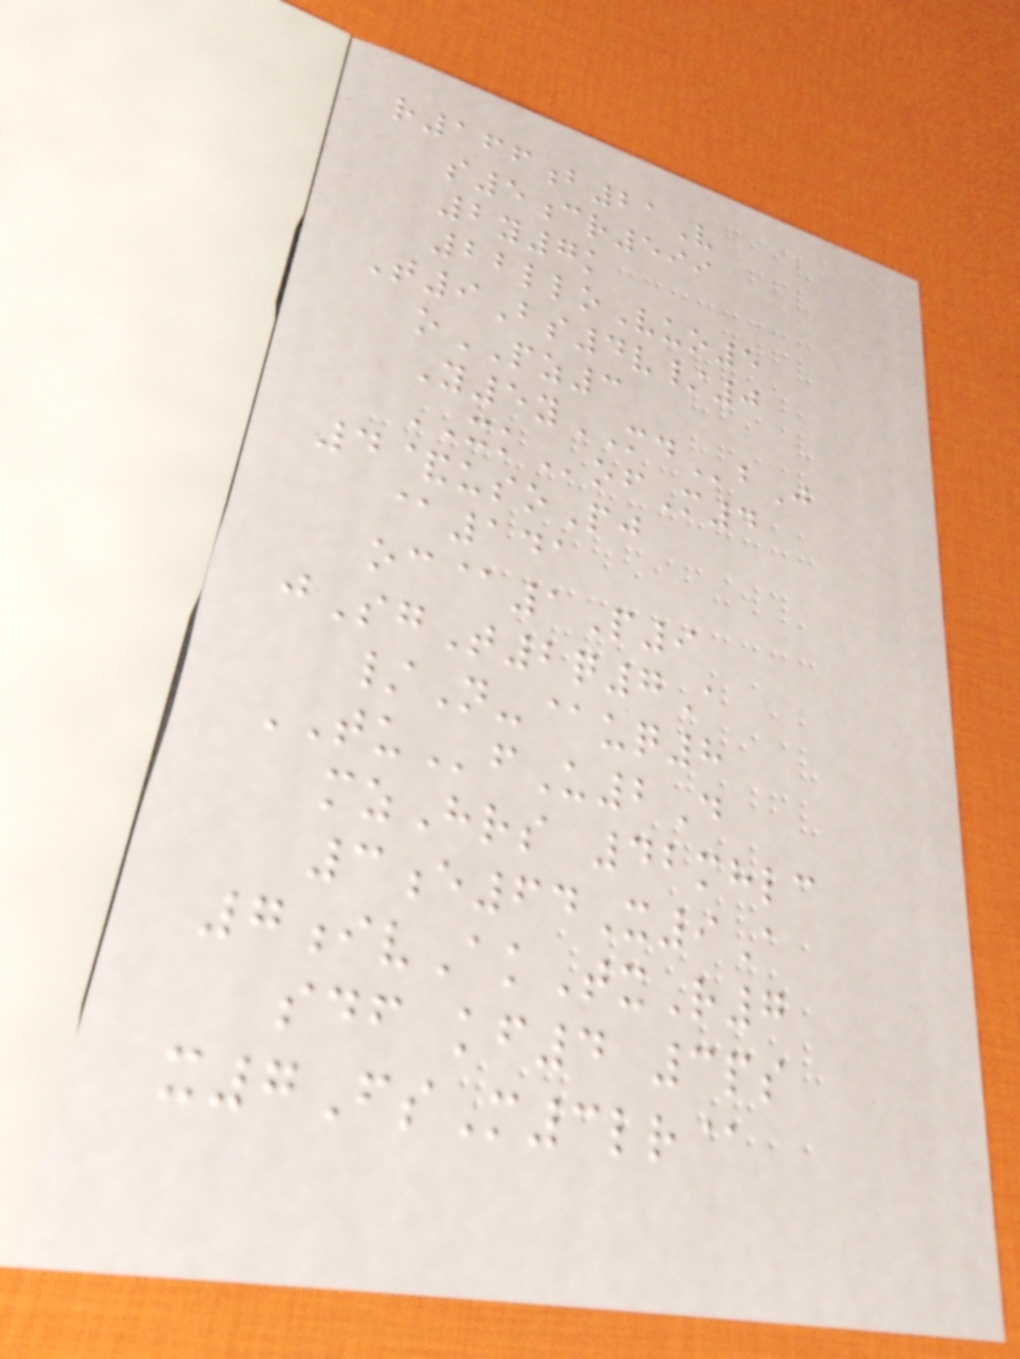r166b21V
s5cr599
2y7k
22lloVuo5
T9Bs4v/0
oPZ3
Y5yMDbJ
XKofM4
4&usoPj
@141
oc@1P9
jSgT2q7A
/N-@uq8
TUfU2D
mzHrs 42mhlc
3e64X9A
7ivAkTxR7
sdf kf4 3ps
x7FsM3lr@
